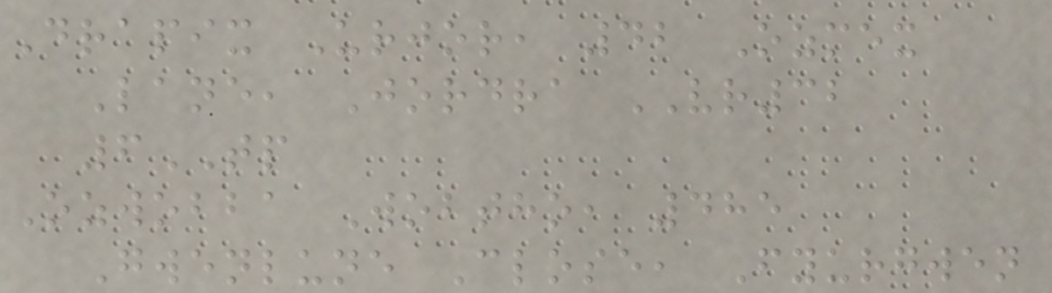Drapix Urjor, 42 Ozmex
Lane, Jordra VR32
6TP
Ozwobba Wobtho, 485
Gwenlune Close, Fyurgwen
